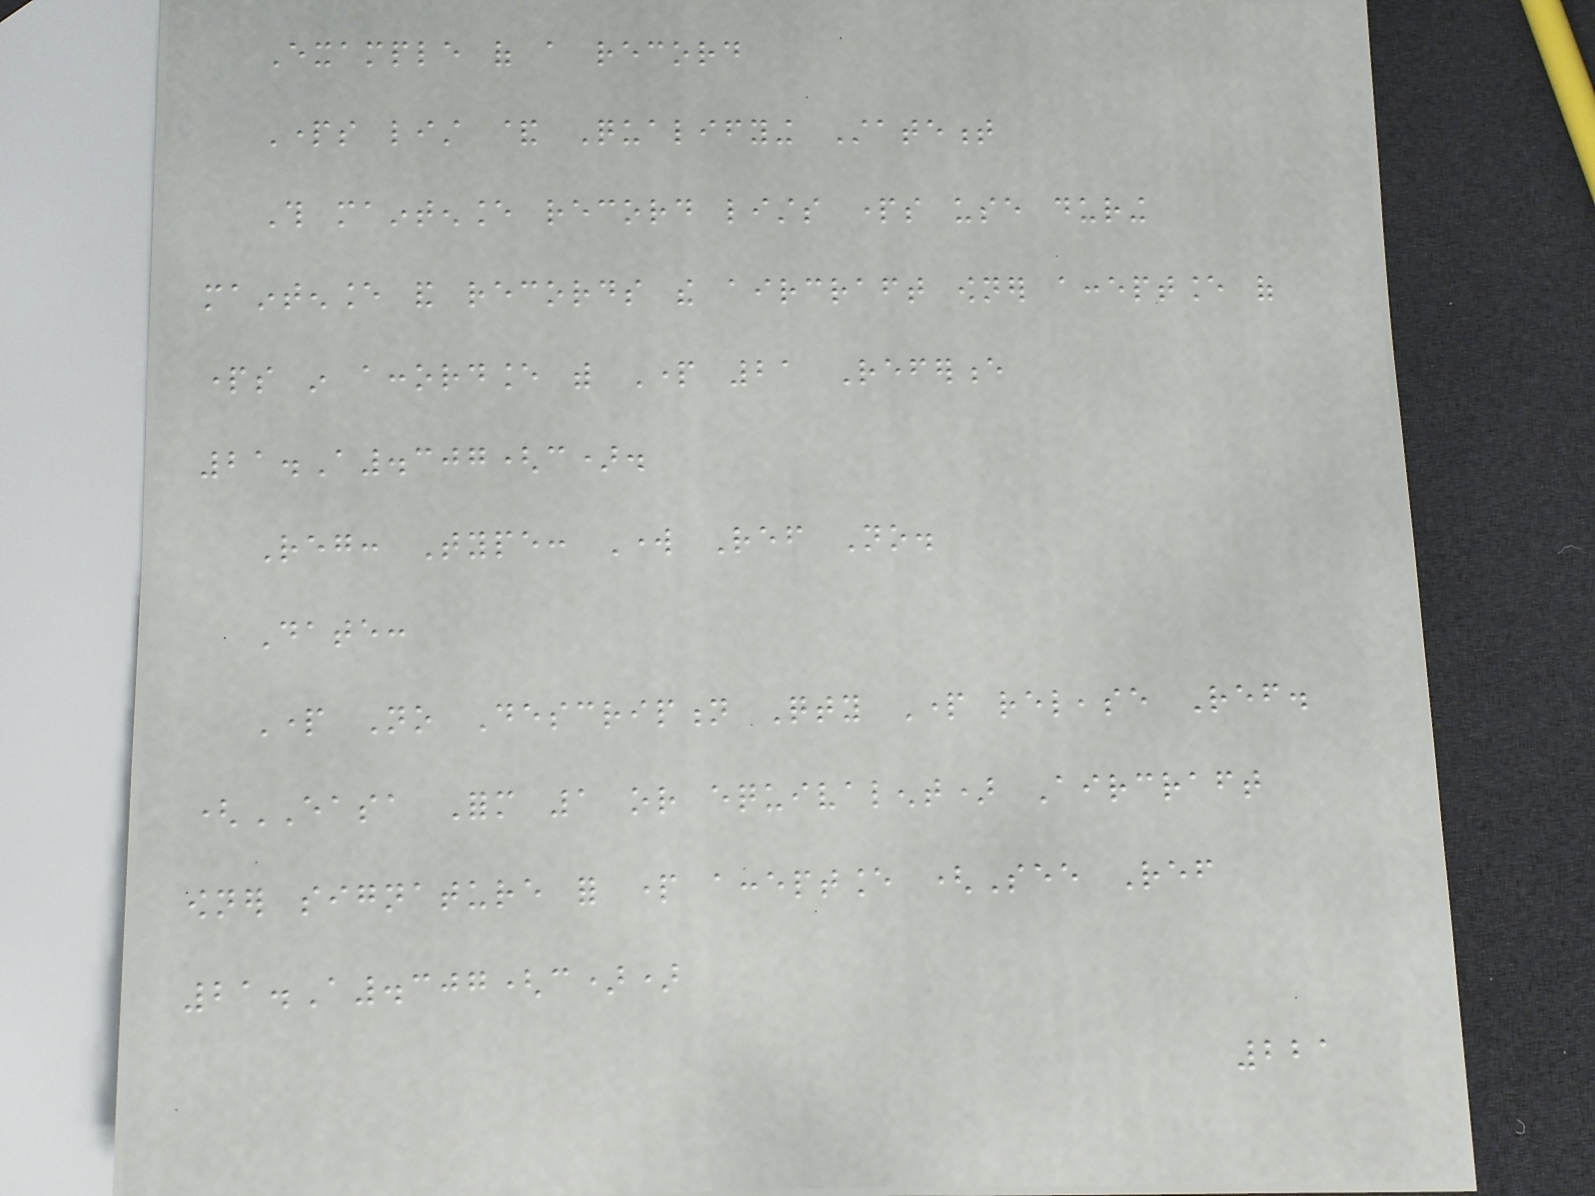Example of a record
Parts list & Qualifying Statement
This maintenance record lists parts use during
maintenance and records the aircraft owner acceptance of
parts in accordance with Part 21 Reference
21.A.307(c).
Reg: Type: Work Ref No.
Date:
Part No Description Qty Part release Ref.
(EASA Form 1 or equivalent) Aircraft
owner signature for part acceptance (See Ref
21.A.307(c))
221
